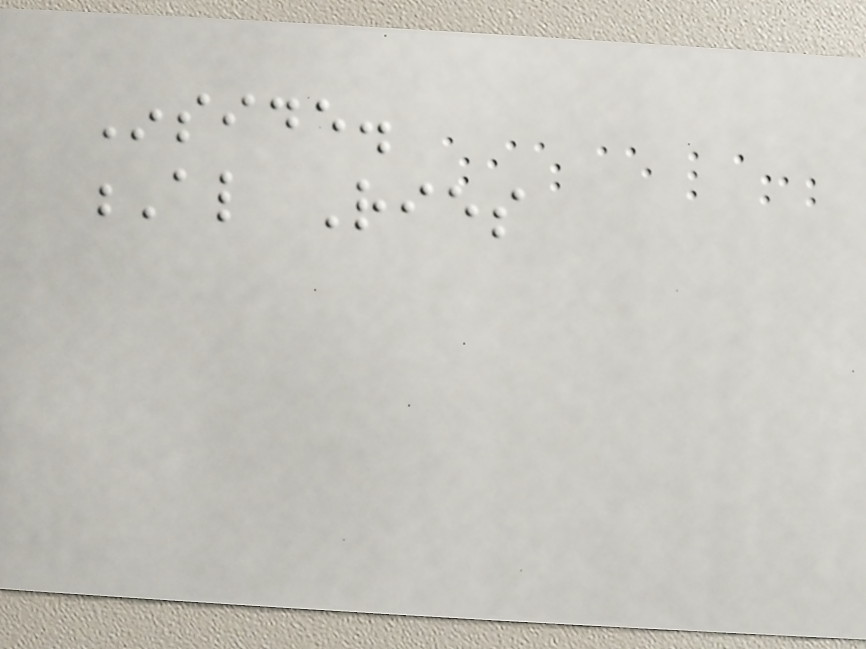Inside.
Al Ries
